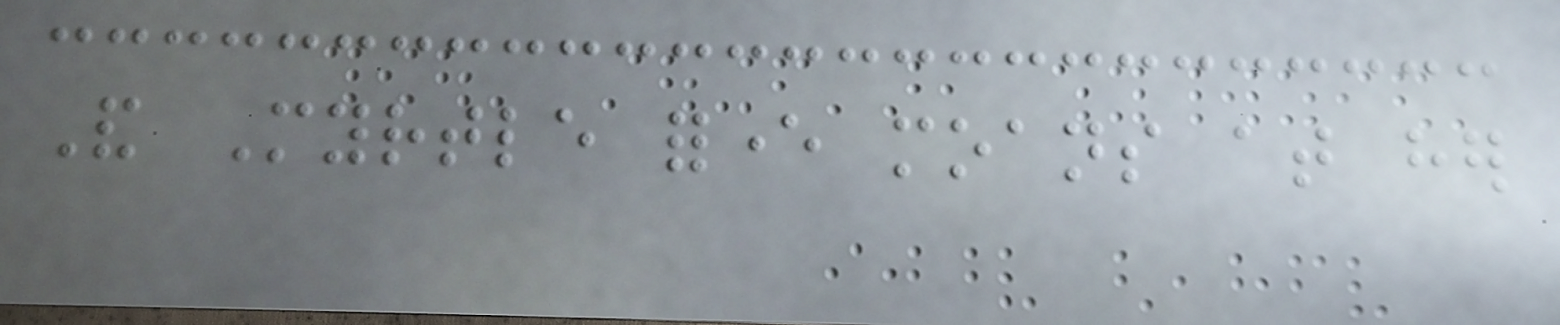And Myrtle forever moans at her
